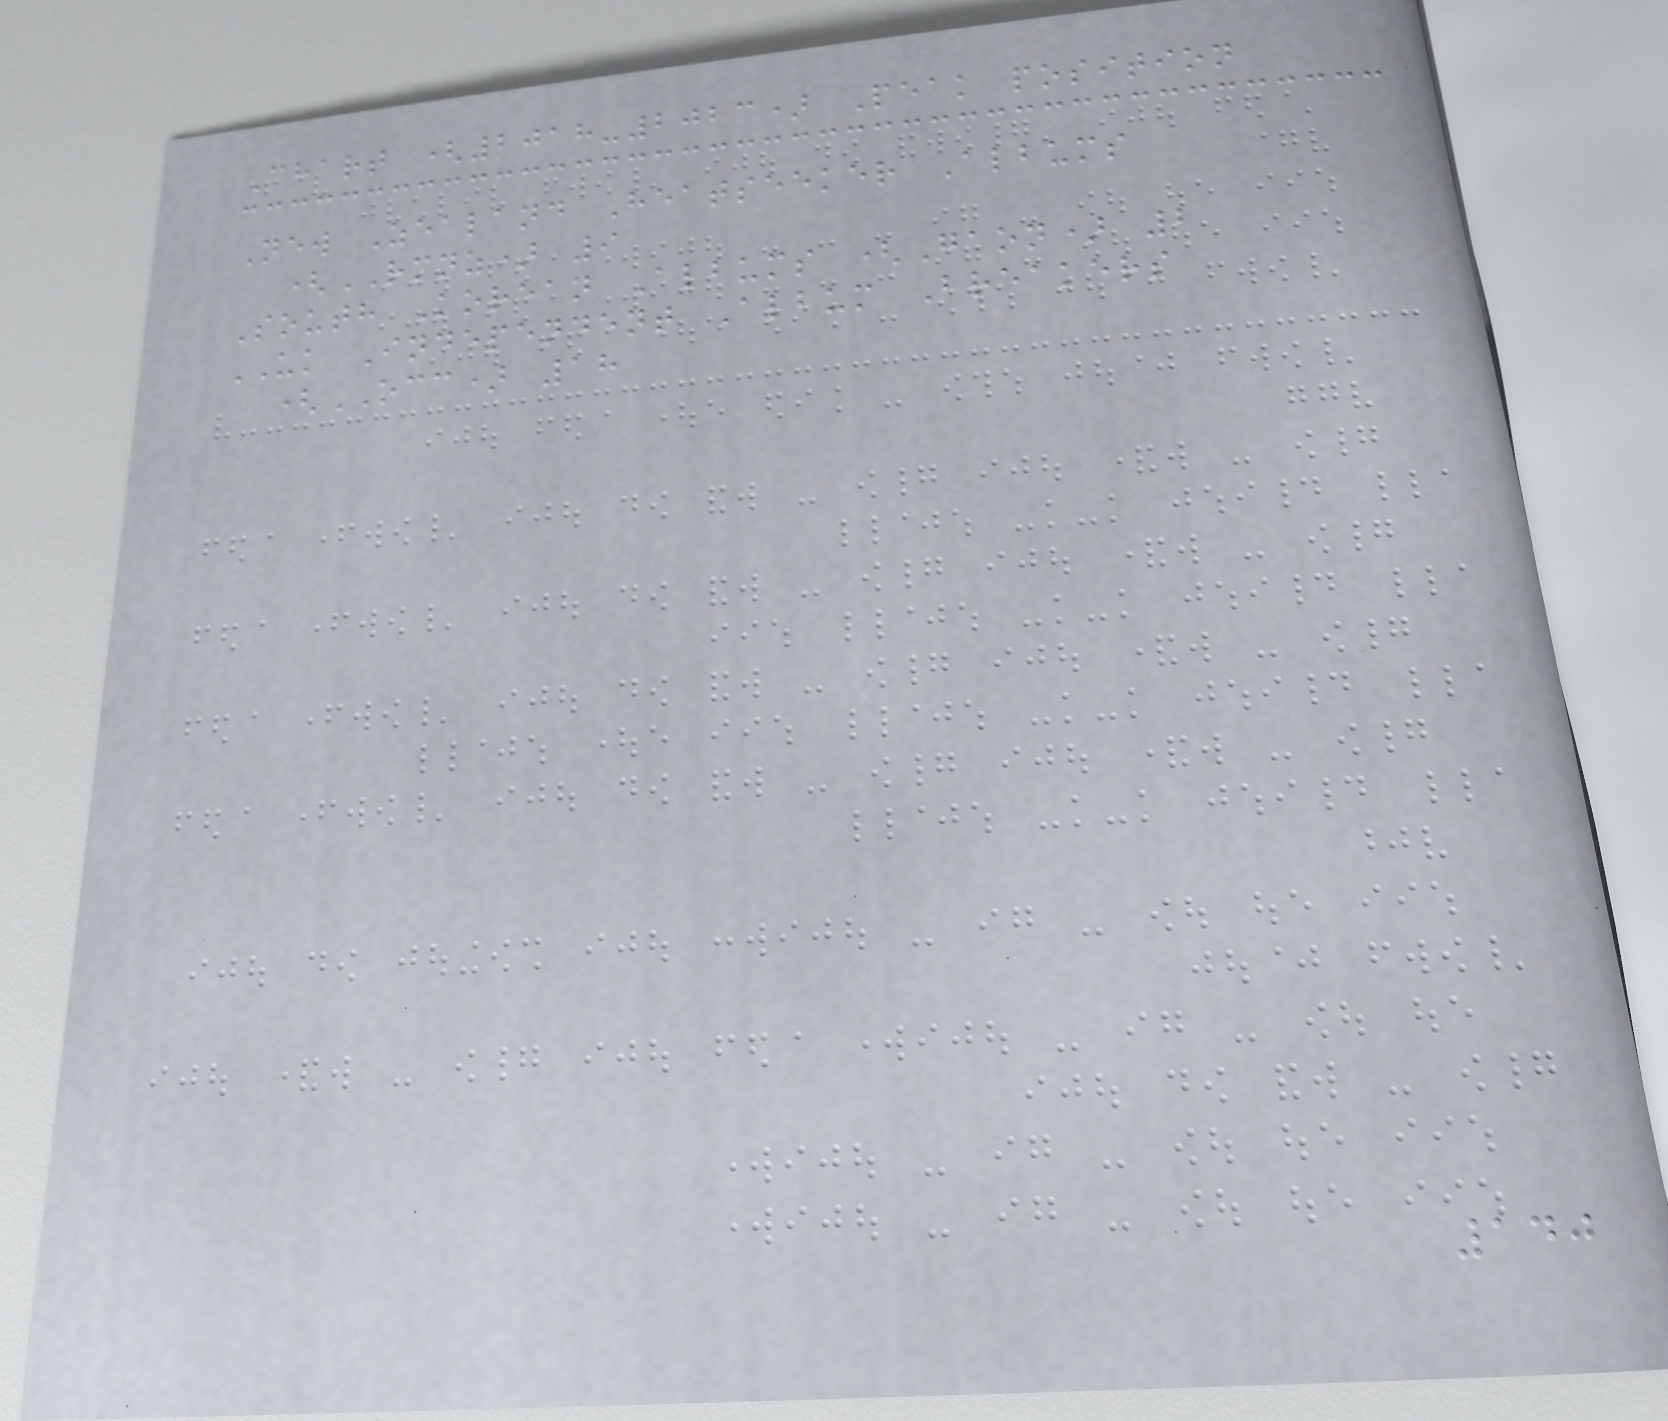Chart (2018-2023) Peak position
New Zealand Heatseeker Albums
(RMNZ) 9
South Korean Albums (Gaon) 2
UK Independent Album Breakers
(OCC) 18
140
